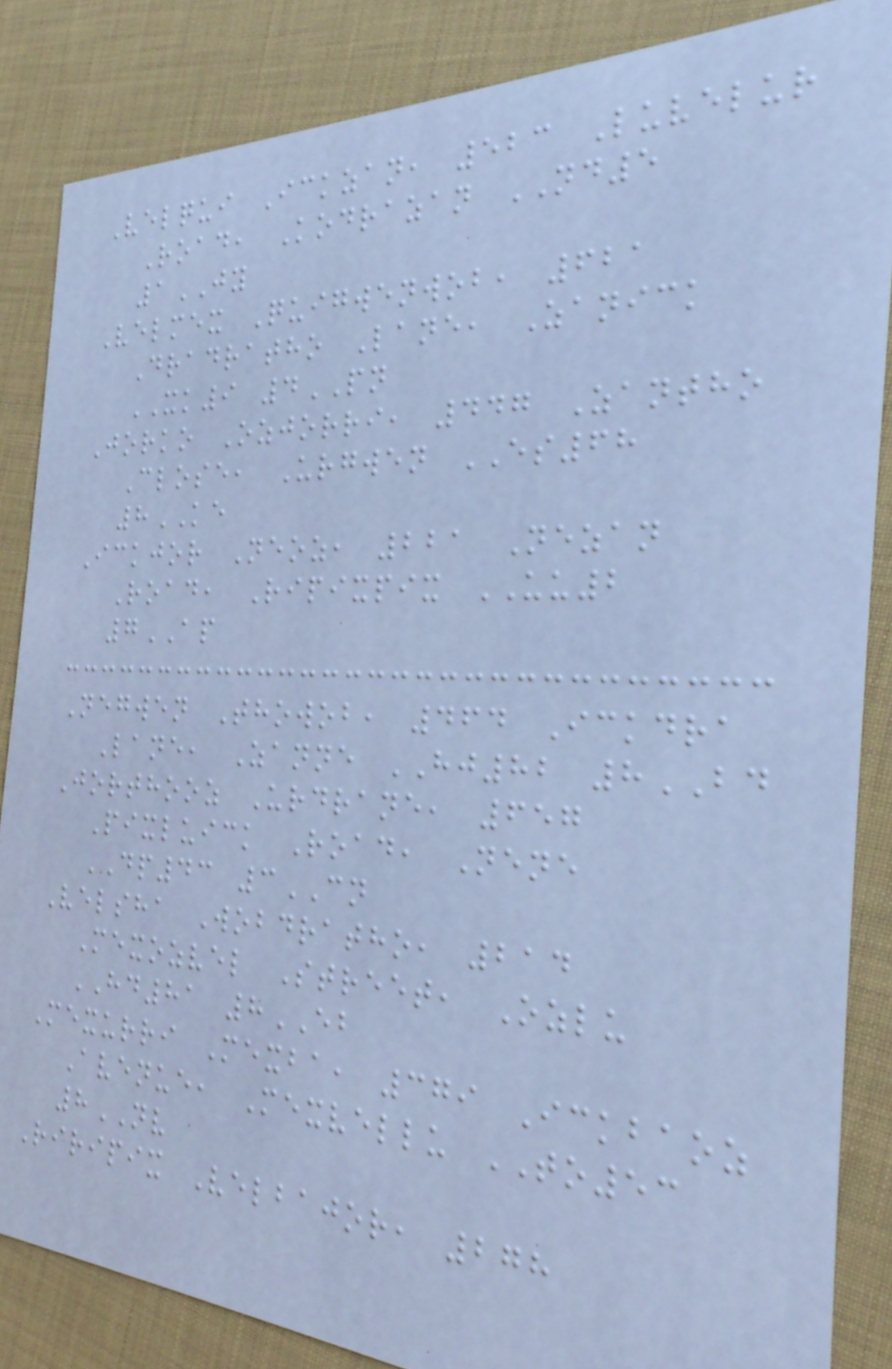Velqui Ickzan, 523 Luvelur
Road, Kodrazan ND5
1JY
Velmex Quigwenwob, 621
Dradratho Lane, Zanick
XK9 4PN
Jorko Ozjorri, 447 Zantho
Close, Urgwen ES68
8KE
Ickjor Neoz, 221 Nezan
Road, Ripixpix UU2
7AP
Negwen Thowob, 464 Ickdra
Lane, Zanne HJ82 8BD
Jorthooz Urdrane, 657
Pixluick Road, Nene
DP43 3CN
Velsha Wobdratho, 214
Mexozvel Street, Ozlu
HD81 8EB
Mexurri Mexba, 379 Ickbaoz
Avenue, Mexvellu TO53
8NV
Riripix Velbajor, 278
